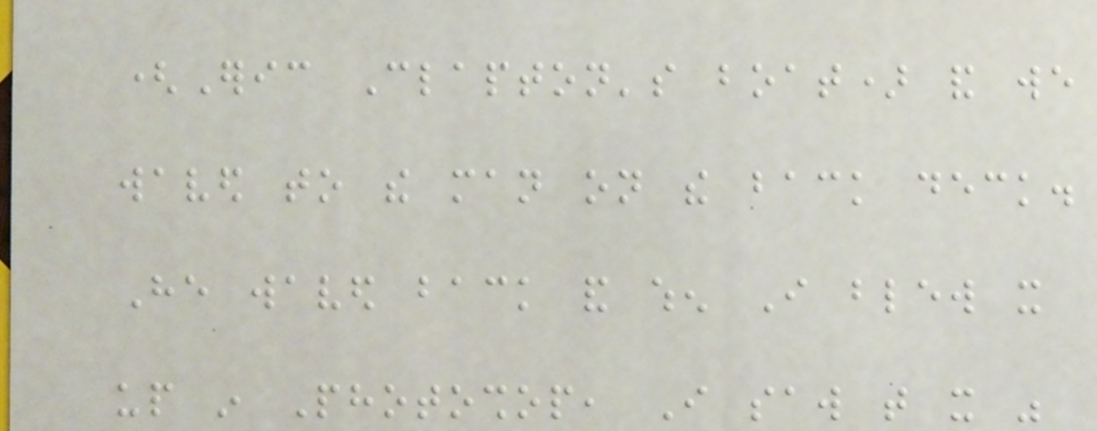(Eric Clapton's boat) and we
waved to the man on the back deck.
He waved back and when I blew it
up in Photoshop, I saw that it was
